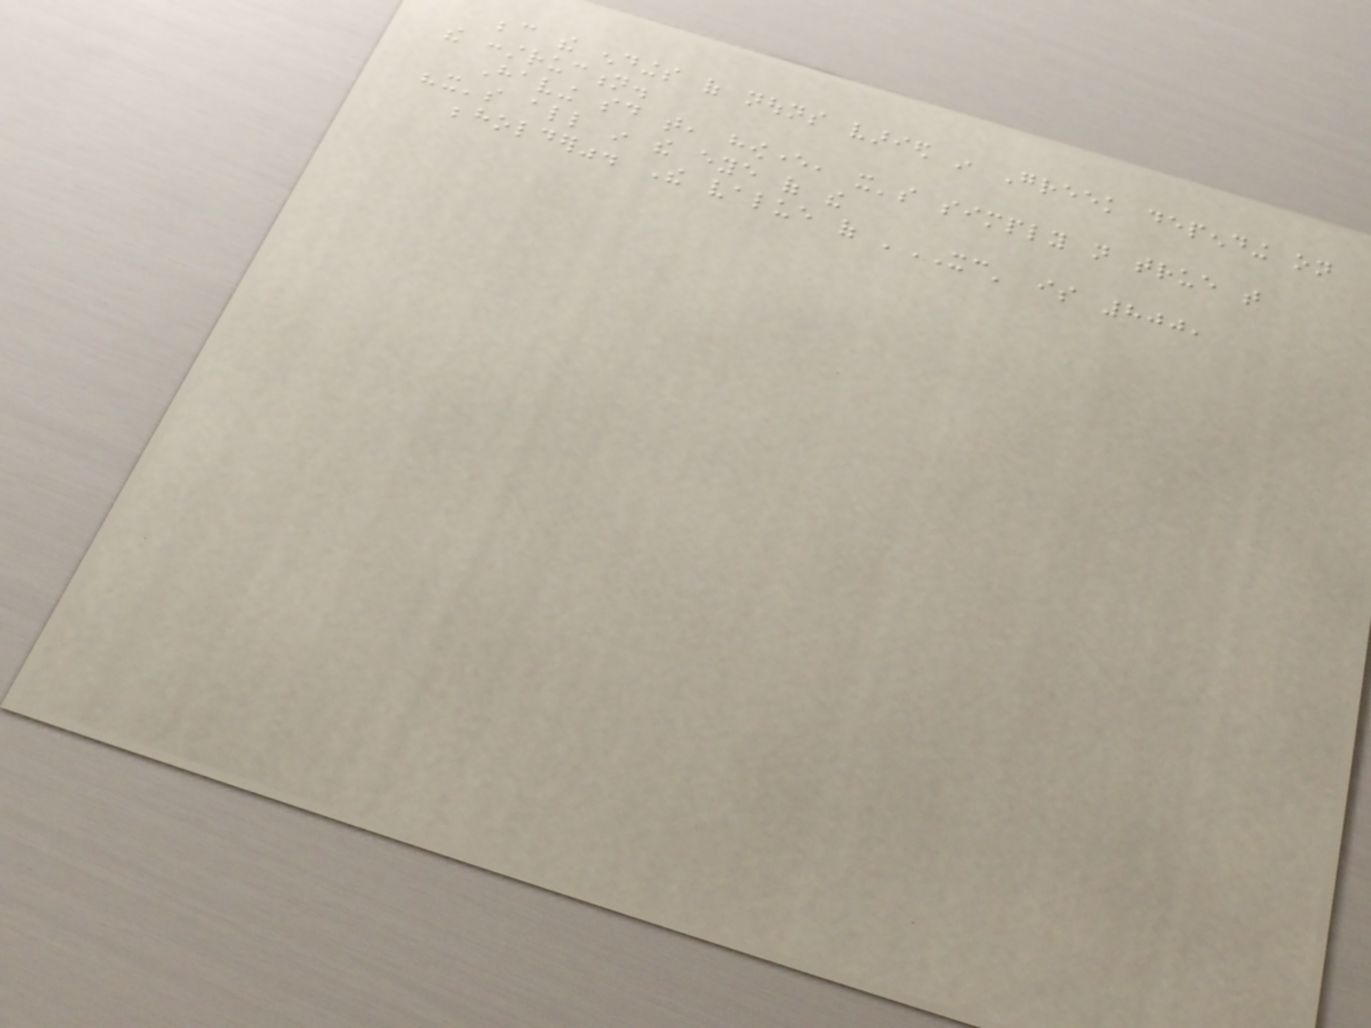because the endings of nouns varied in Greek depending on
the construction.
Having said that, however, it's simply not true that
"it's all in the eye of the
beholder". The value of 'XC' is 800,
